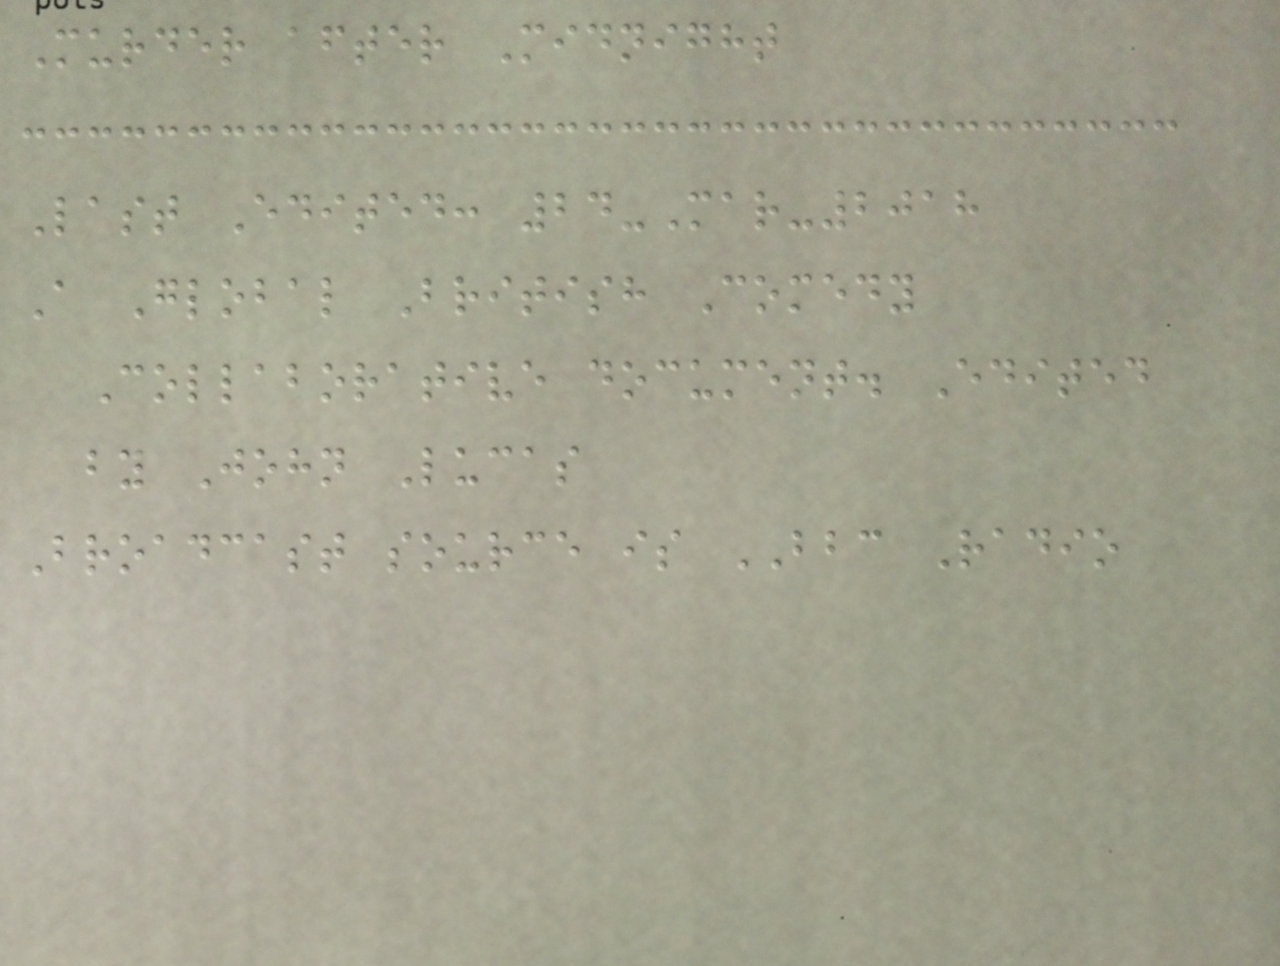Murder after Midnight
Last Edited: 24-Mar-2018
A Global British Comedy
Collaborative document. Edited
by John Lucas
Broadcast source is BBC Radio
